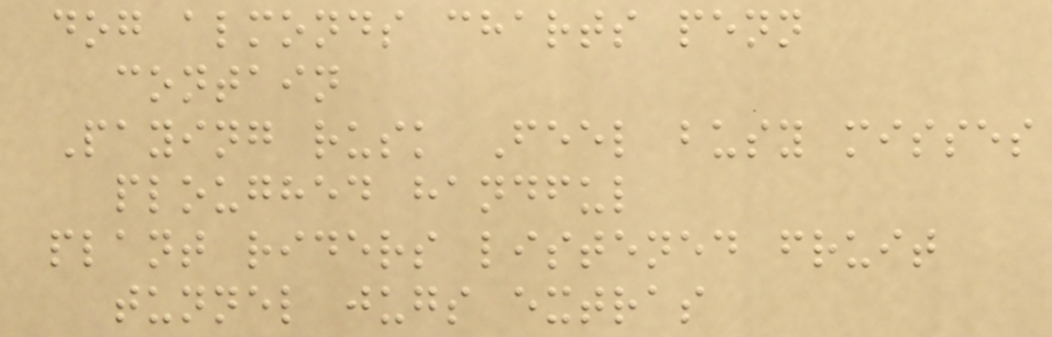dog almonds charts penn
contain
Paying rusk Feel busy misses
ploughed handful
plant riders listened fruit
tunnel jugs extras
